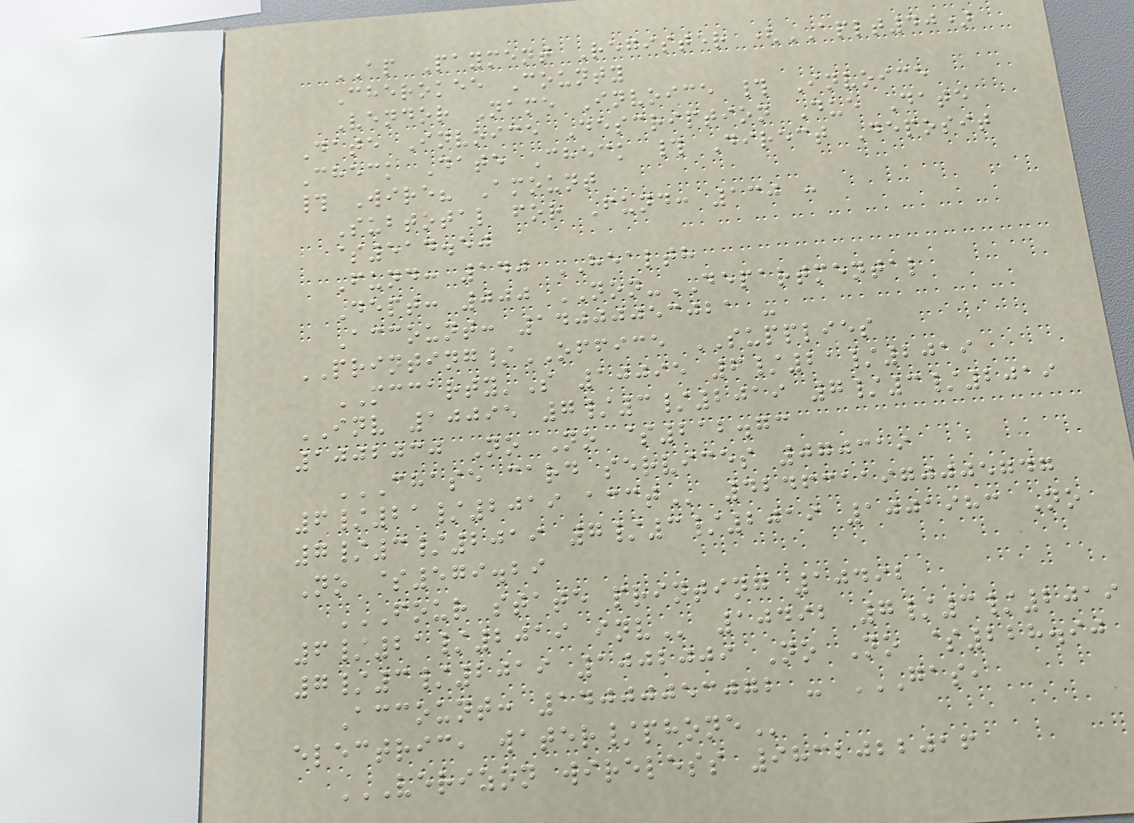AP Payment Register (APLT40)
Cherokee County
Vendor Name Invoice # Invoice
Date Invoice Description Due Date
Check Date Check # Direct Deposit
# Wire? Amount
Subtotal for Fund: 130 :
$514.50
Fund: 140 HEALTH
Dept: 000 NON-DEPARTMENTAL
Account: 14000053021 -
PRINTING/OFFICE SUPPLIES
MCCARTY'S 10095 6/21/2019
INV 10095 7/3/2019 7/3/2019
1002030 No No $212.73
CHASE CARD SERVICES 070319
6/21/2019 ACCT 4246311970005747
7/3/2019 7/3/2019 1001983 No
No $579.29
FOUR STATE PRINTING 10492
6/21/2019 INV 10492 7/3/2019
7/3/2019 1002009 No No $228.90
Account: 14000053072 - GAS,
ELECTRIC, WATER/PHONE
VERIZON WIRELESS 9832022016
